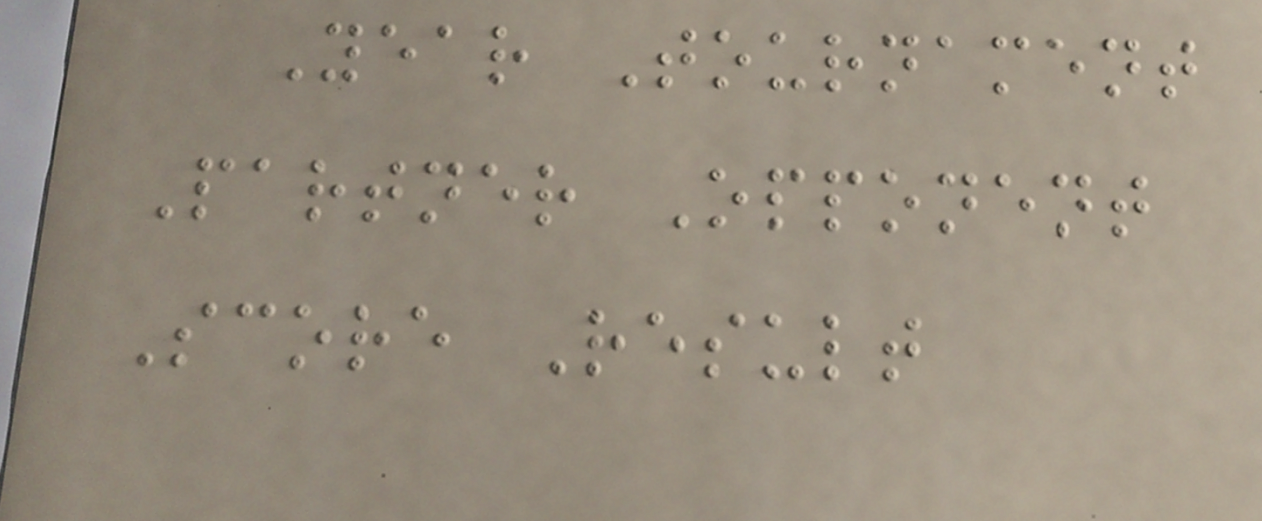Year Tournament
Partner Opponent
Score Result
